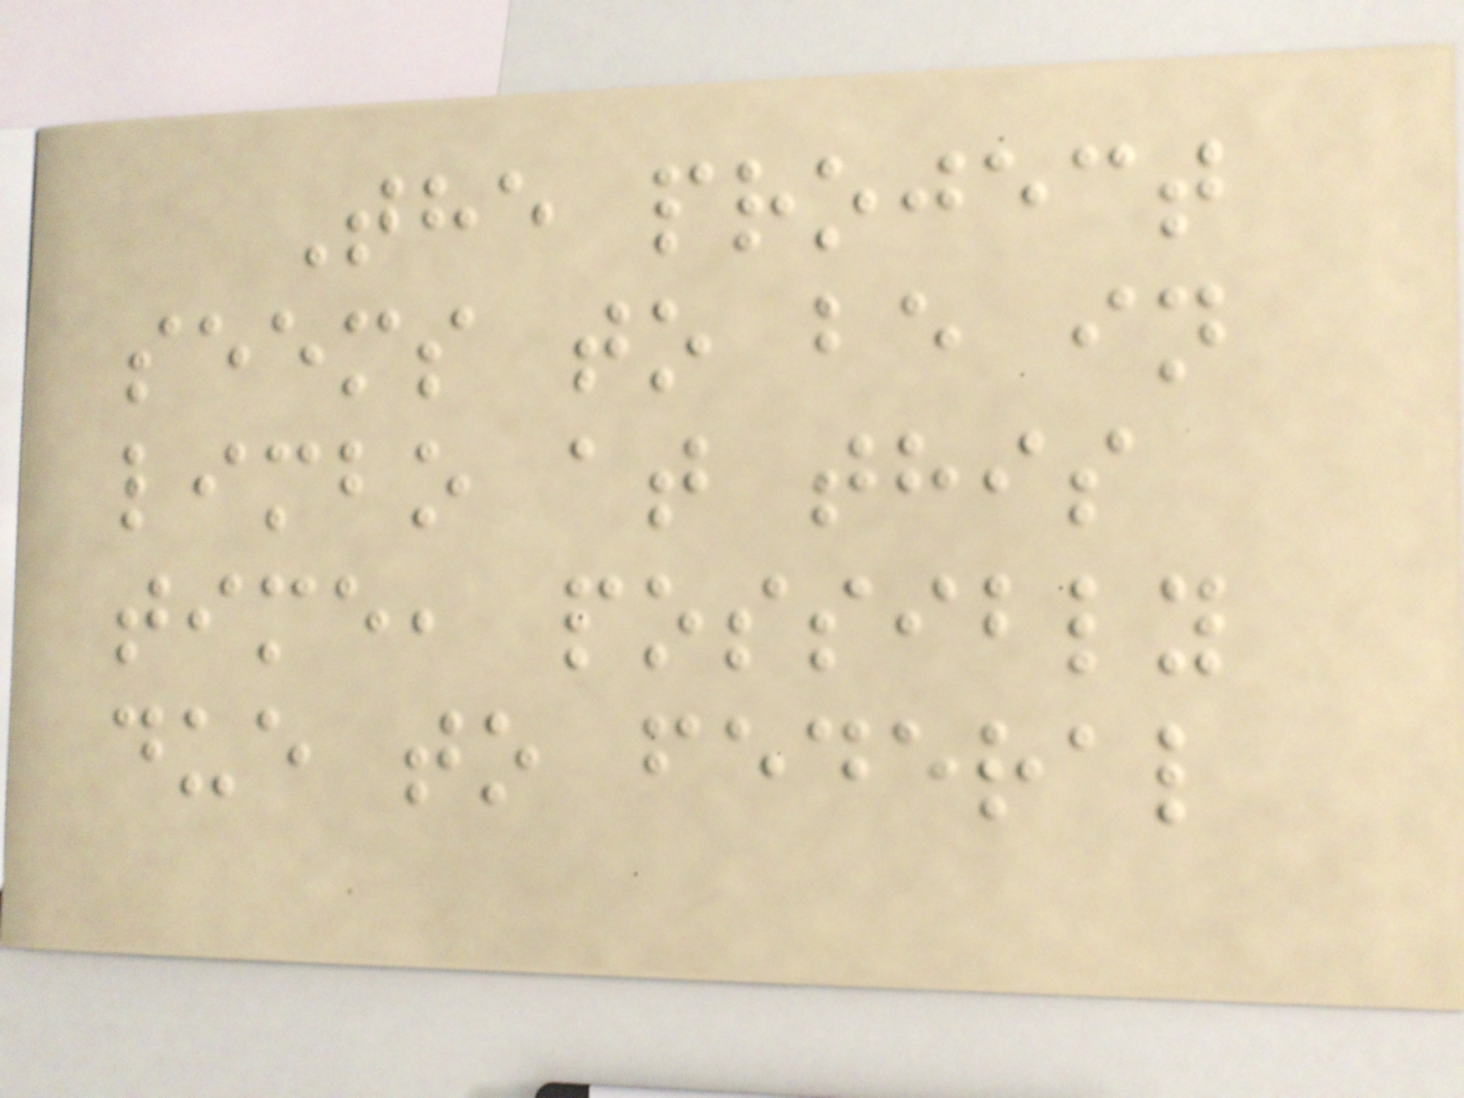The project
seems to be in
limbo at this
time, possibly
due to federal
